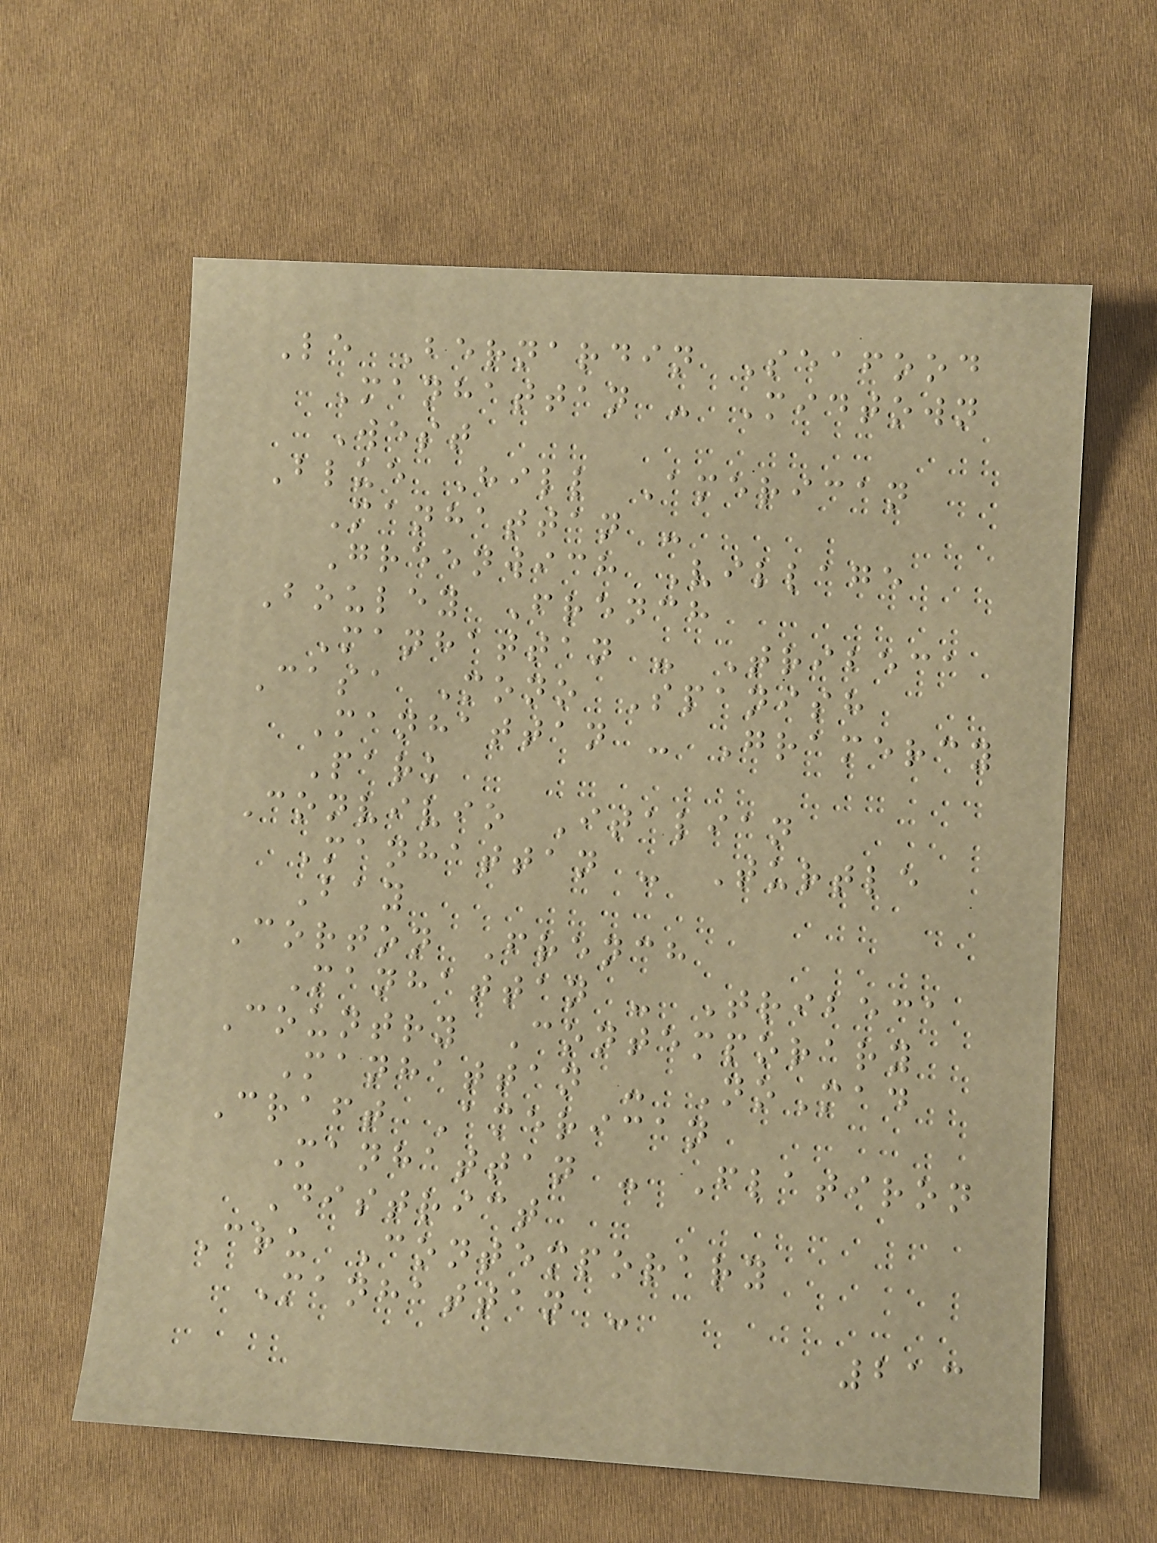Le Bernardin Seafood
Manhattan - Midtown
West
Blue Hill American
Manhattan -
Greenwich Village
Bouley French
Manhattan - Tribeca
Casa Mono Spanish
Manhattan - Gramercy
Park
Convivio Italian
Manhattan - Turtle
Bay
Corton French
Manhattan - Tribeca
Country Contemporary
Manhattan - NoMad
Craft American
Manhattan - Flatiron
District
Cru Contemporary
Manhattan -
213
